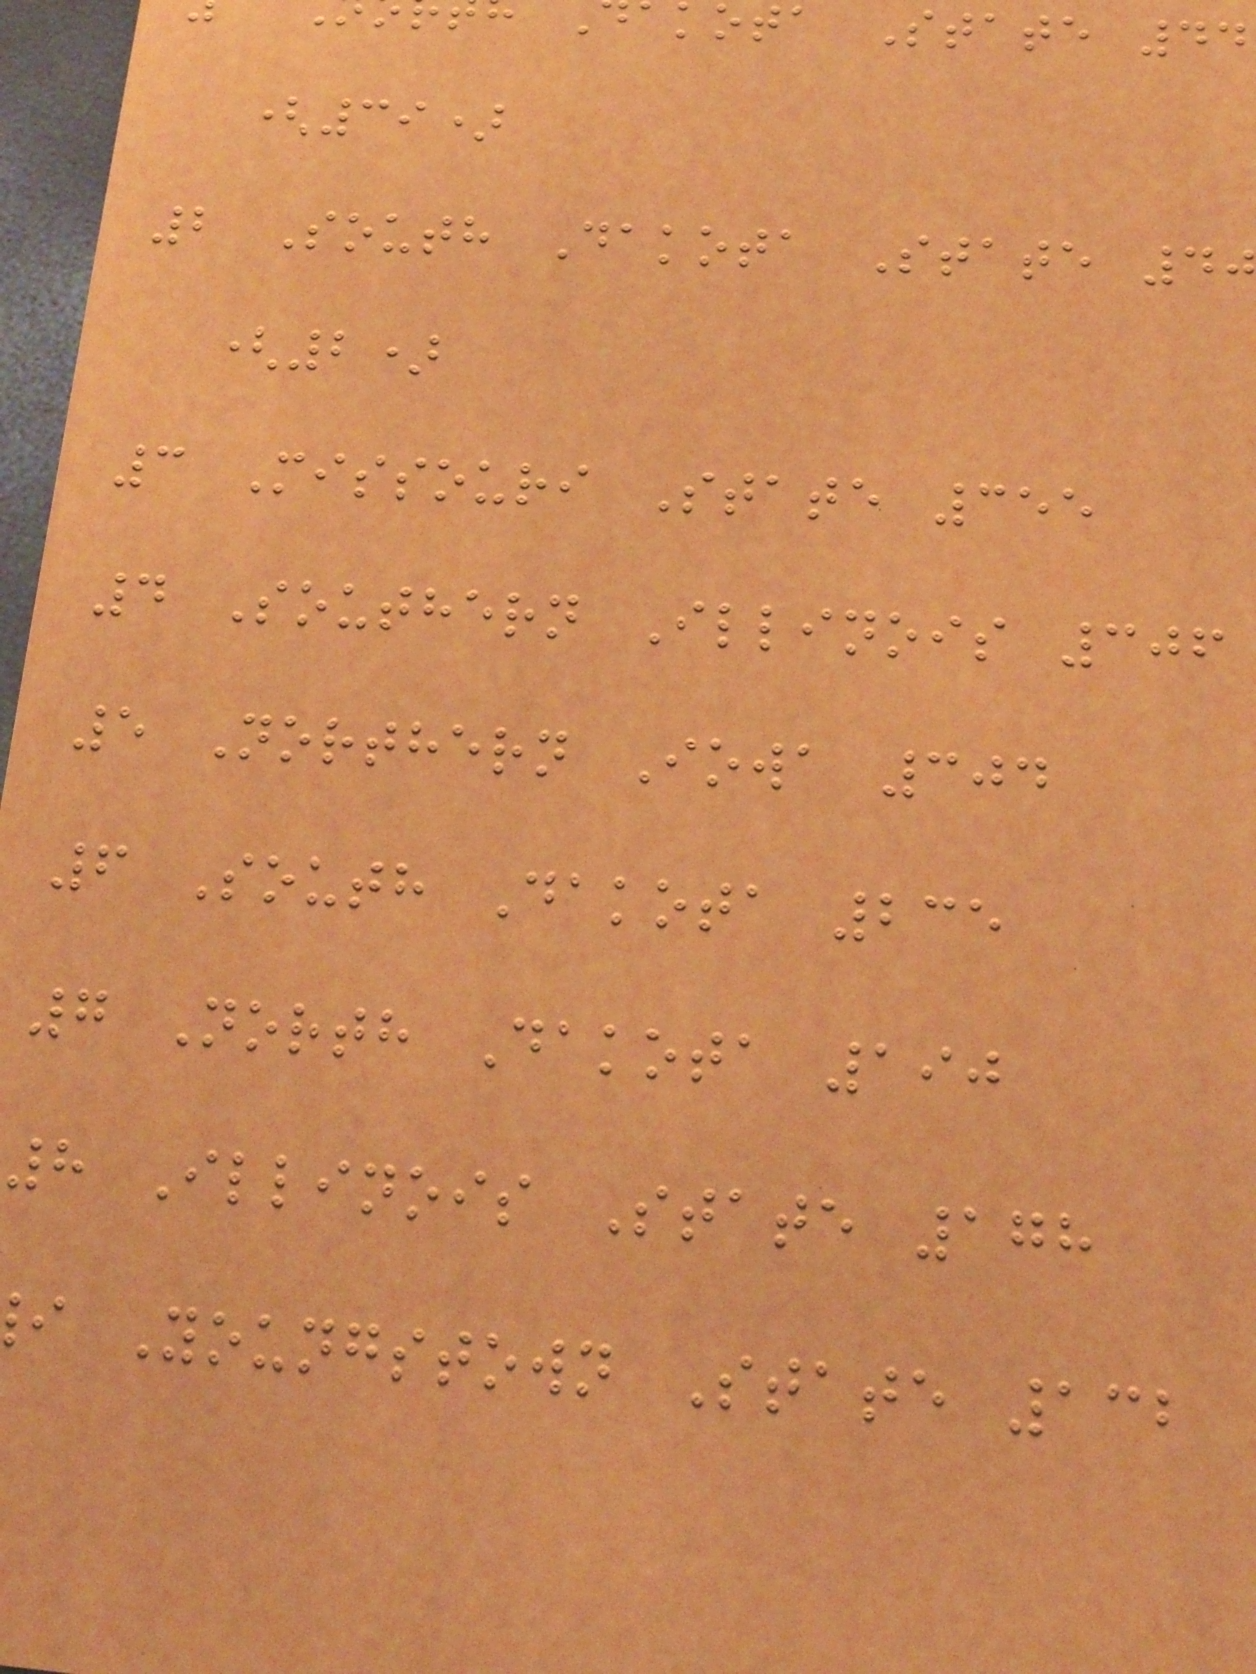ota State 44
(39)
2 South Dakota State 4
(2)
3 Missouri State 355
4 Southern Illinois 306
5 Northern Iowa 304
6 South Dakota 235
7 North Dakota 190
8 Illinois State 178
i Youngstown State 132
